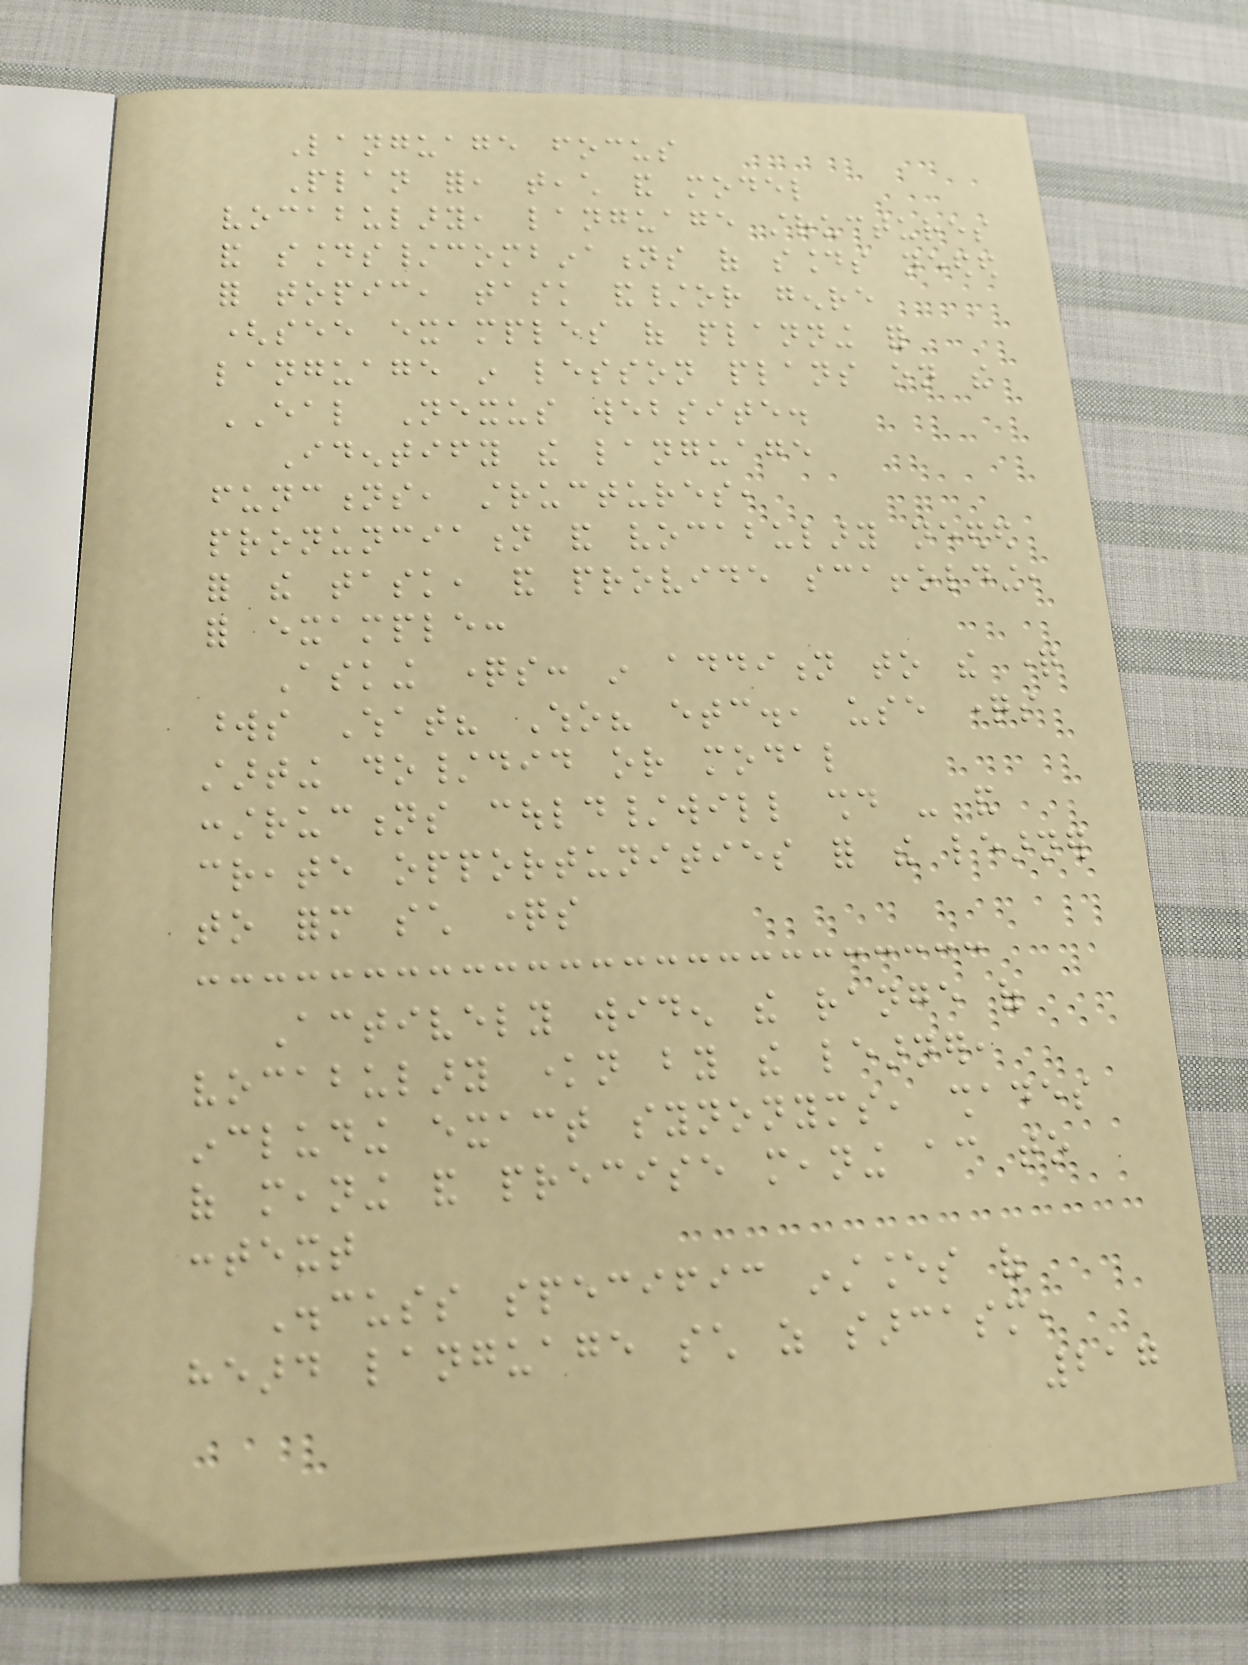Language focus
Plan for, teach and model
vocabulary, language structures
and sounds/combinations of sounds needed
for topic, task and/or genre
(see examples of planning for
language in lesson plans on the
EAL Nexus website.
Identify the language
functions, structures,
pronunciation and vocabulary needed
for the task, and provide scaffolding,
for example:
Asking questions: in addition to the question
words What? Who? etc., use questions
starting do/did or modal
constructions could/will should - and
create opportunities for the learner
to form such questions
Actively widen the range of
vocabulary known by the learner,
including exact synonyms, shades
of meaning and precise meaning according to
context
Discuss specific instances of
heard language such as sarcasm,
217
